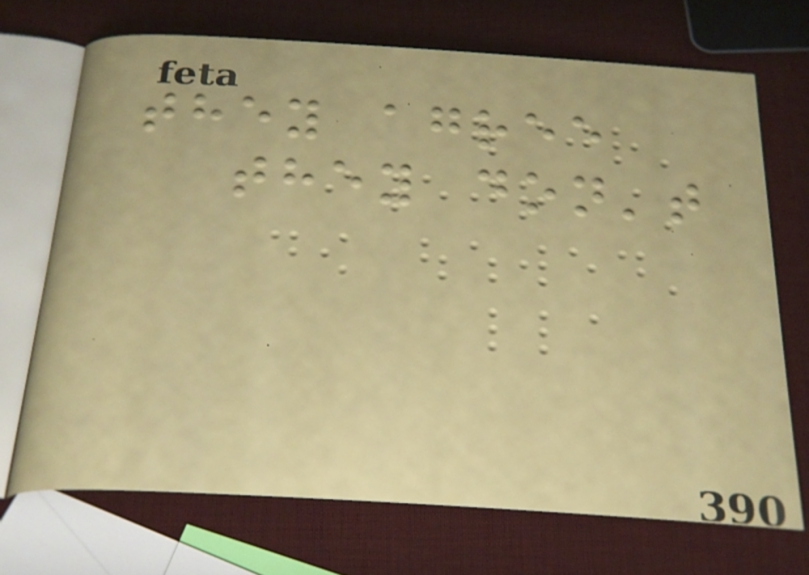they agree
they don't
